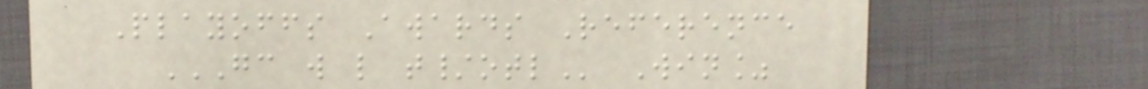Playoffs Awards Reference
GC W L T/OTL Win%
